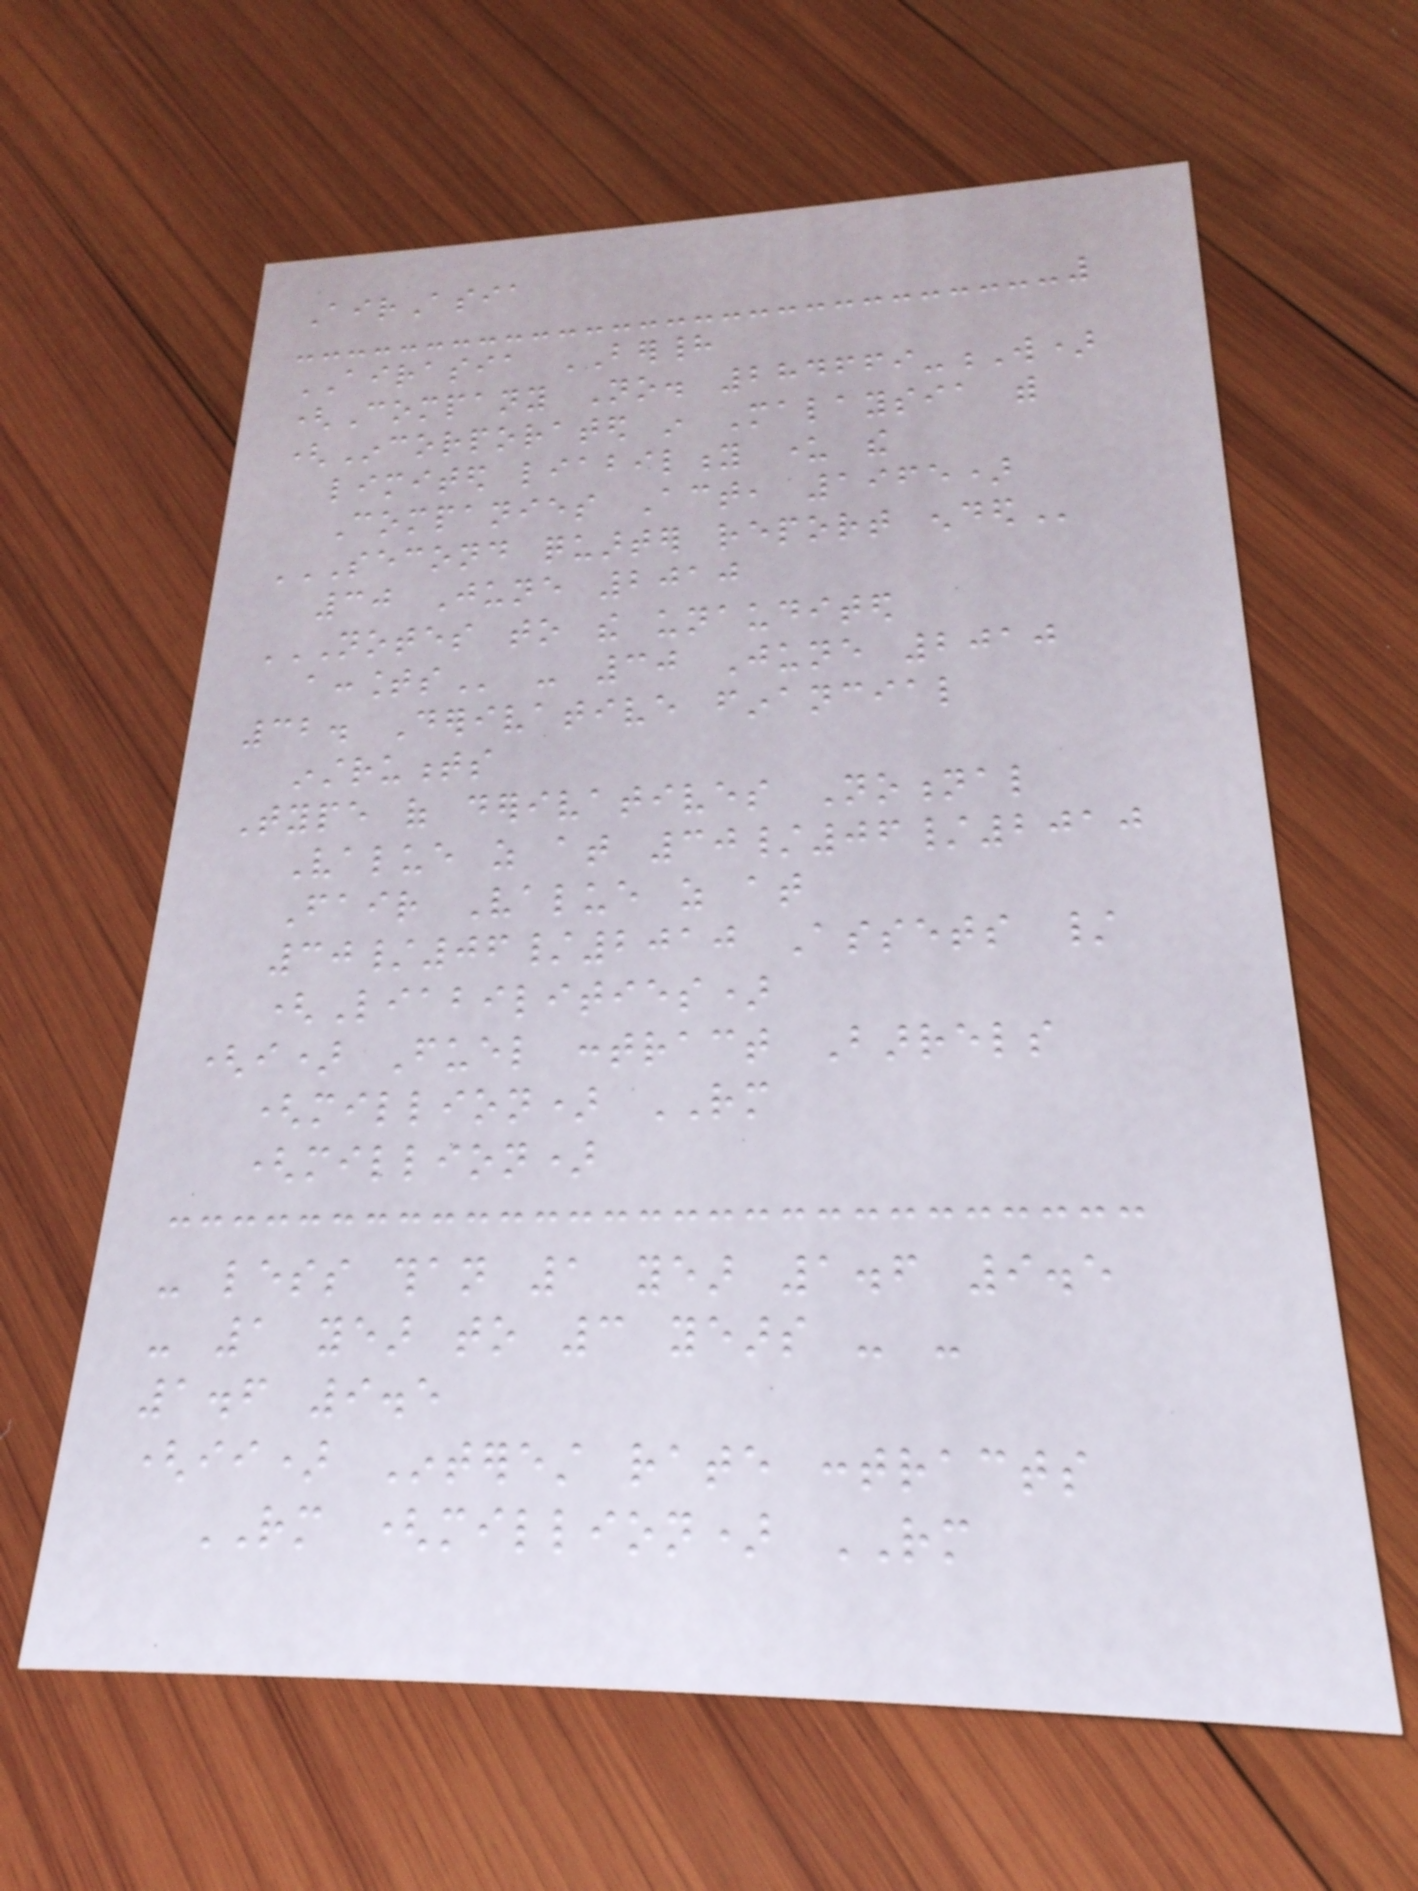AirAsia
AIRASIA BERHAD
(Company No. 284669-W)
(Incorporated in Malaysia with
limited liability under the
Companies Act, 1965)
SECOND QUARTER REPORT ENDED
30 June 2010
NOTES TO THE UNAUDITED
ACCOUNTS - 30 June 2010
32. Derivative financial
instruments
Type of derivatives Notional
Value as at 30/06/2010
Fair Value as at
30/06/2010 Assets /
(Liabilities)
(i) Fuel contract Barrels
(million) RM
(million)
- less than 1 year 1.6 9.5
- 1 year to 3 years - -
1.6 9.5
(ii) Interest rate contracts
RM (million) RM
